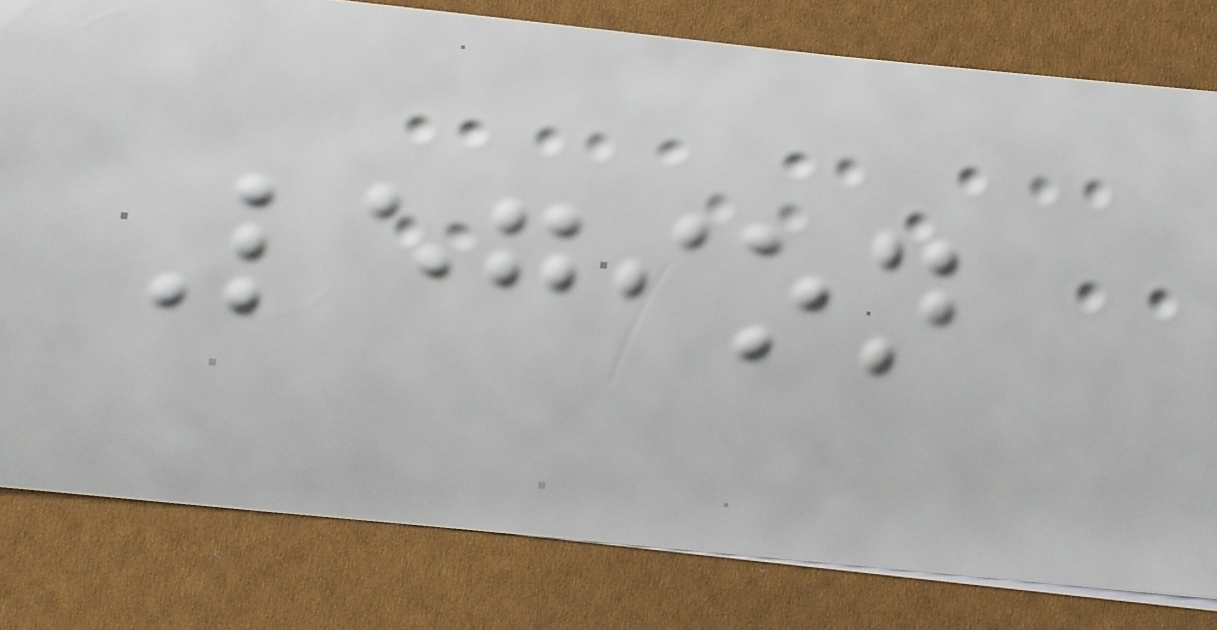Legion
